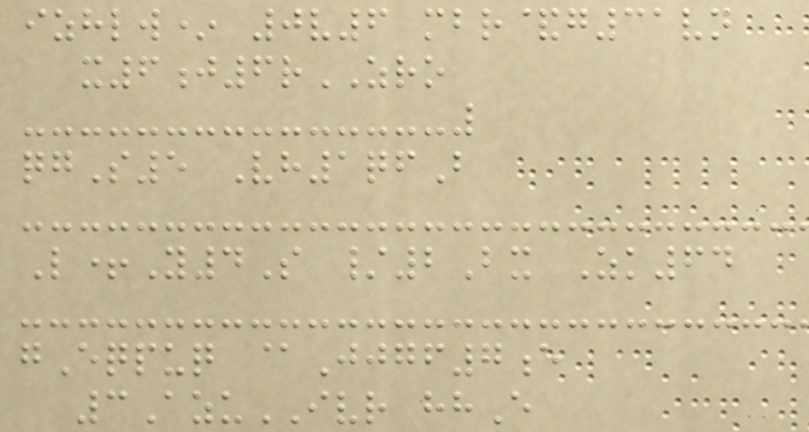izhlw* 0v6 mbr&g31vn
x6j6rZRO
qgS5 Vh1qfB
L+Y4S /2Bx Zk64
gEqpuq @Jjgf7e
3AzuIVR hhE
